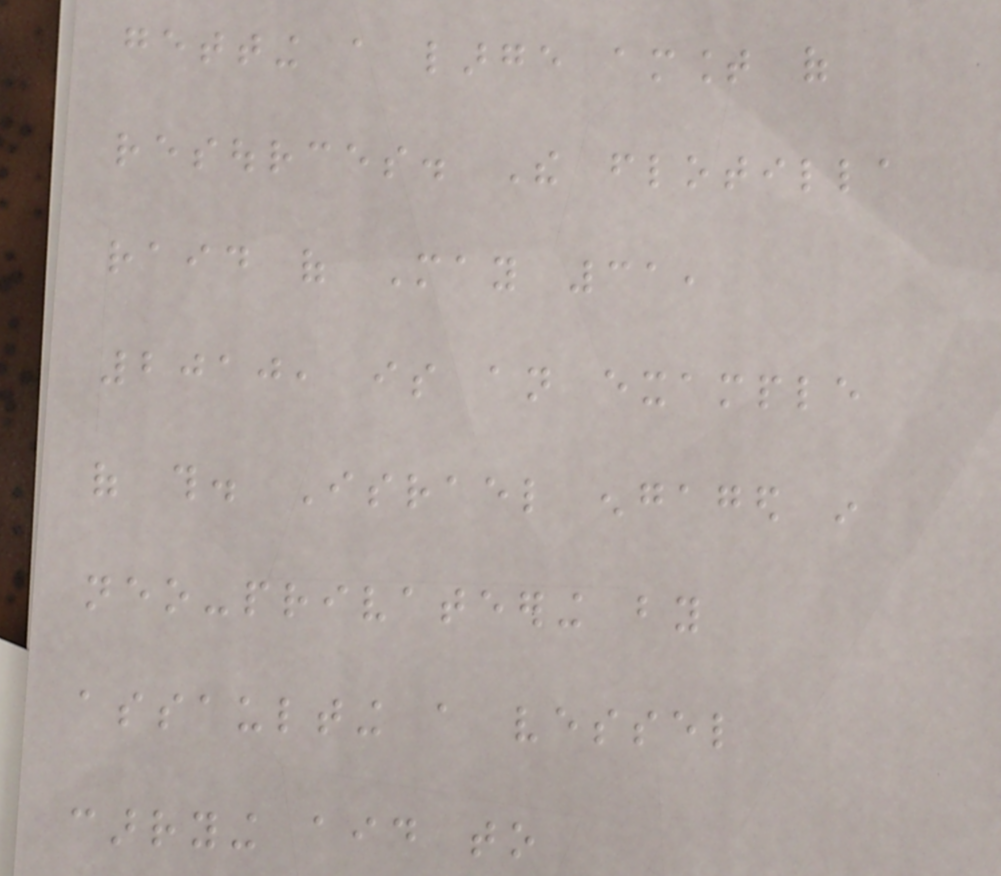getting a large amount of
resources. The flotilla
raid of May 31,
2010, is an example
of this. Israel engaged in
neo-privateering by
assaulting a vessel
carrying aid to
